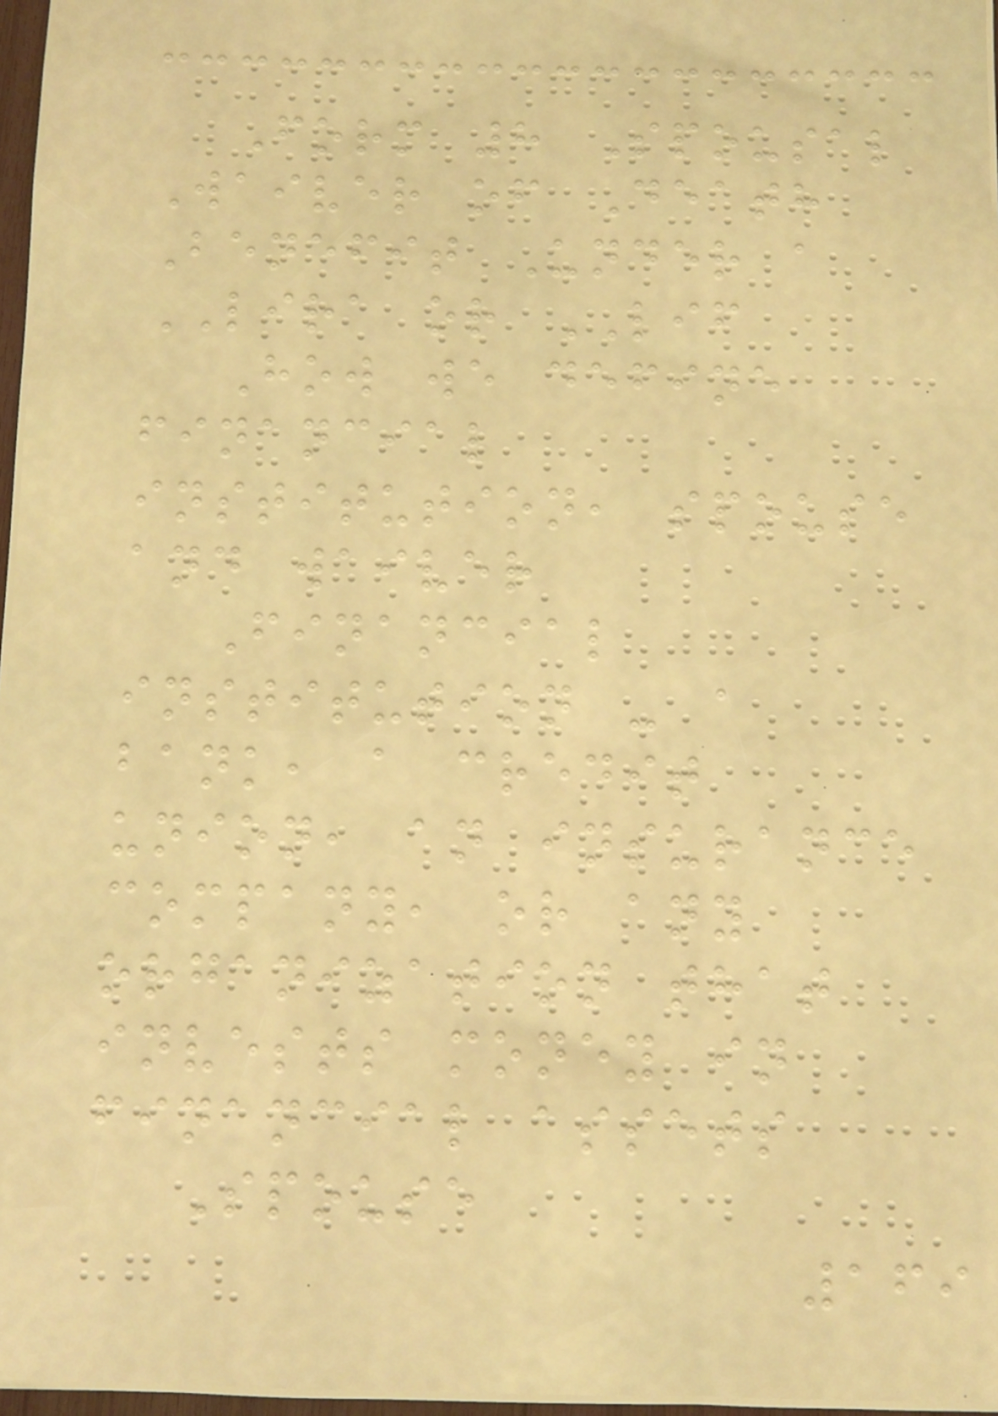Form 8 Spousal
Waiver of Death
Benefit Under a
LIRA or LIF
How we define
financial
institution, spouse
and waiver
Financial
institution - a
bank, a credit
union, an insurance
company, or any
organization that
invests money in
financial assets
Spouse
169
